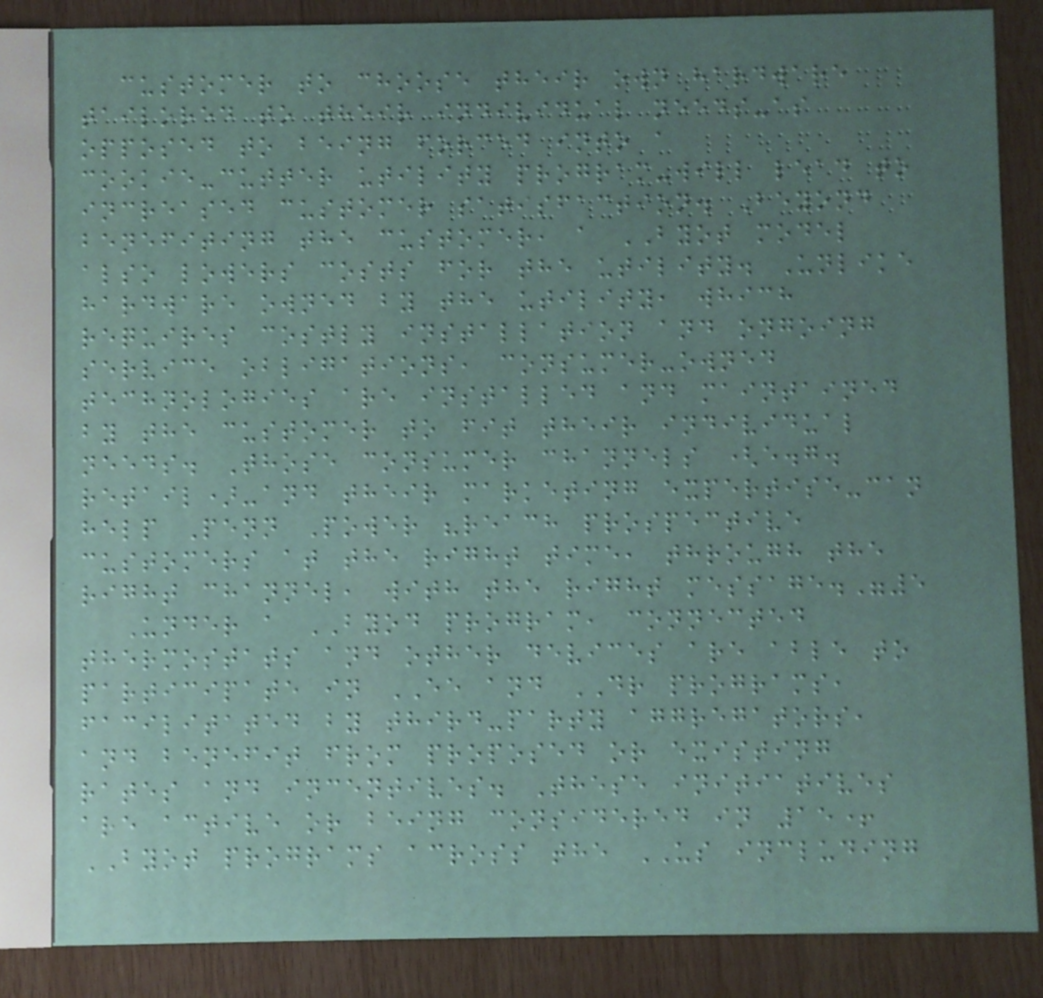customer to choose their own hardware
tailored to their individual needs-as
opposed to being forced into a
cookie-cutter utility program-will lead to
increased customer satisfaction. Beyond
benefiting the customer, a BYOT model
also lowers costs for the utility. Unlike
hardware owned by the utility, which
requires costly installation and ongoing
service obligations, consumer-owned
technologies are installed and maintained
by the customer to fit their individual
needs. Those consumer channels (e.g.
retail)-and their marketing expertise-can
help Penn Power "reach prospective
customers at the right time, through the
right channel, with the right message."5
Under a BYOD program, connected
thermostats and other devices are able to
participate in EE and DR programs,
facilitated by third-party aggregators,
and benefit from proposed or existing
rates and incentives. These initiatives
are active or being considered in 15+
BYOT programs across the US including
